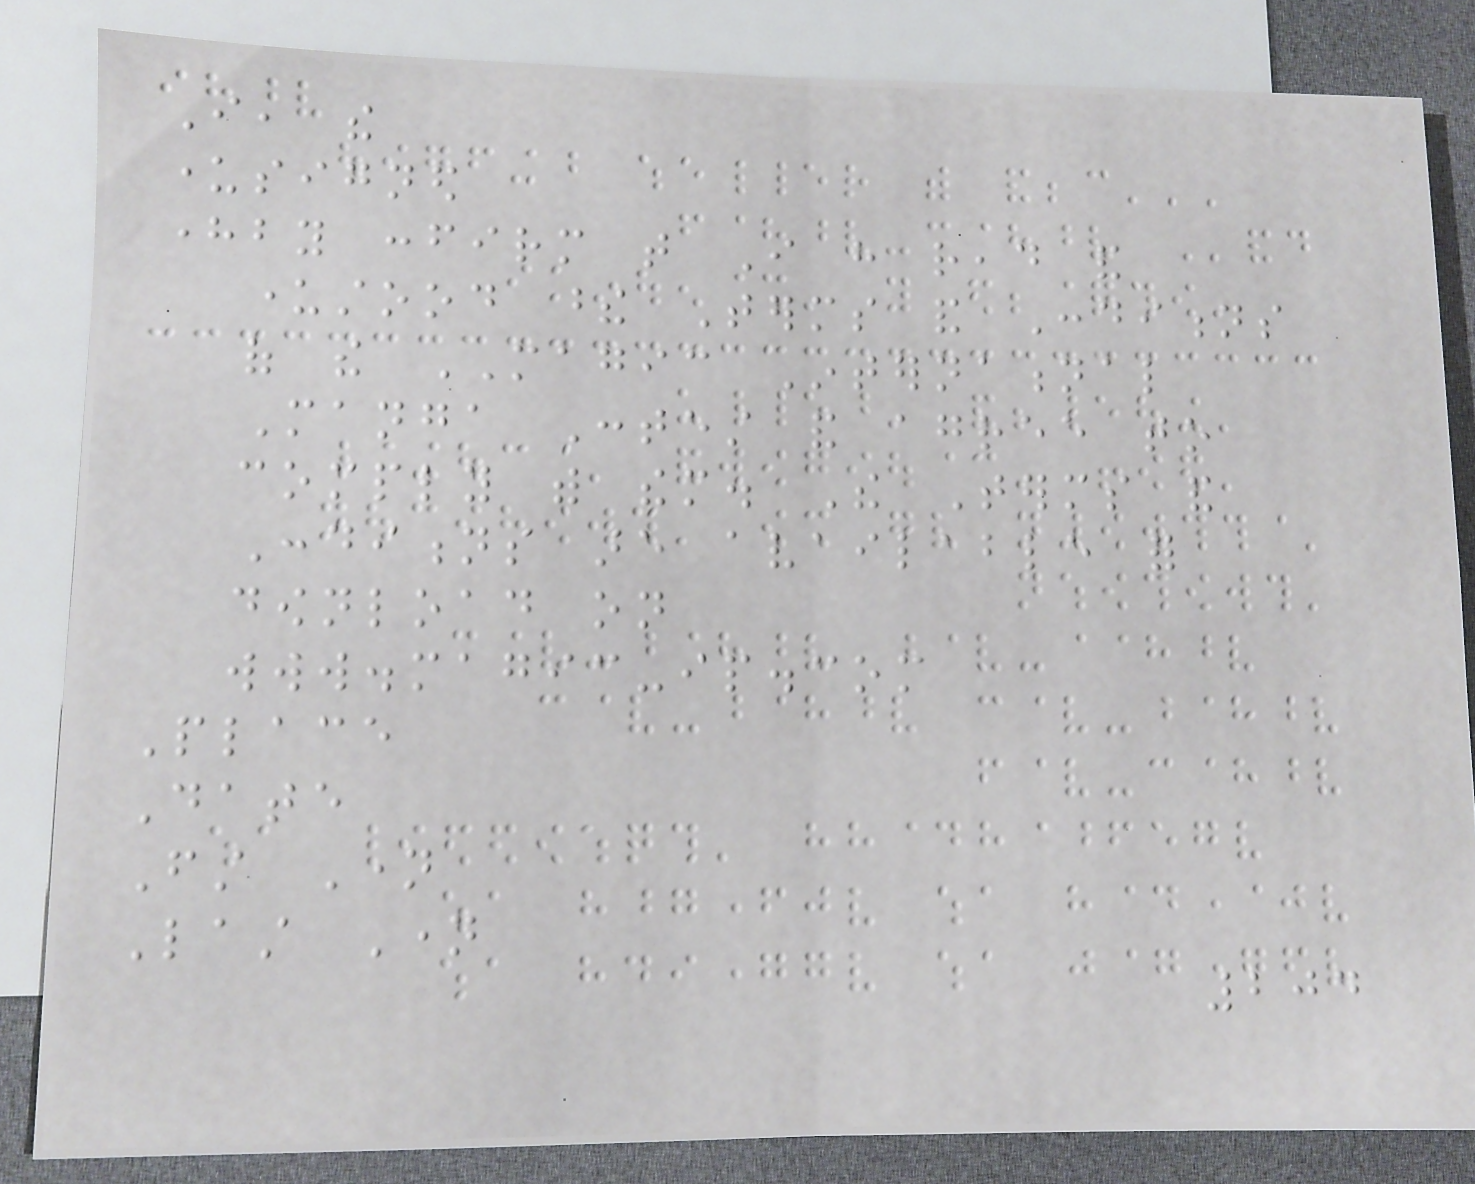I, the
undersigned
hereby confirm that I have read and
understood these Terms and Conditions
of the MAGIC International
Manga Contest and agree to
comply with them. The Terms and
Conditions are available for
download on
www.magic-ip.com
Place
Date
First Name
Last Name
204
